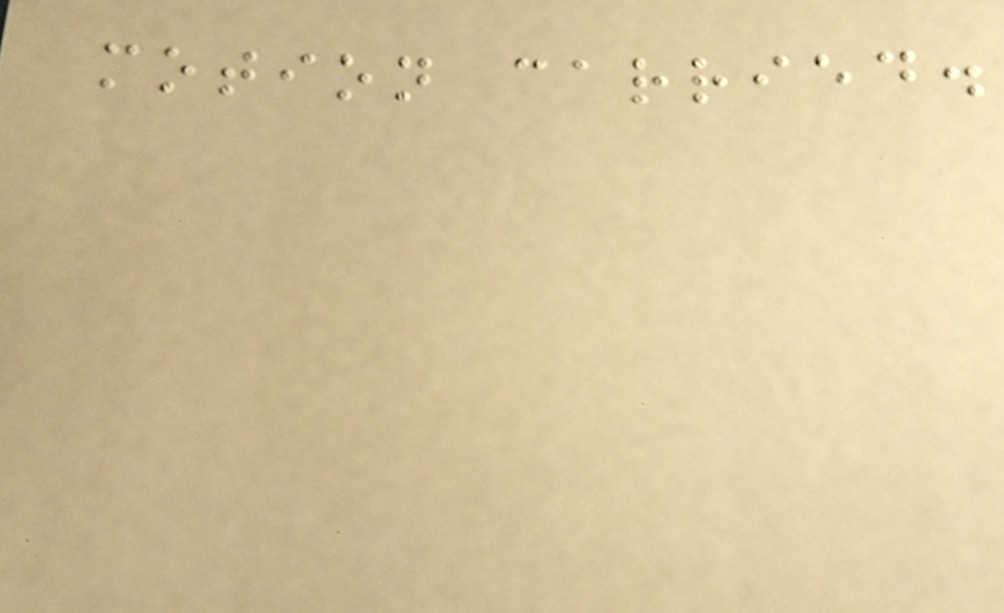motion carried.
